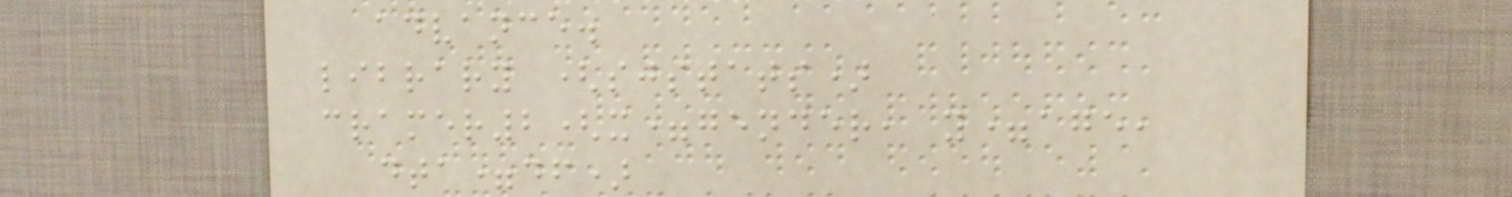advance.
library (sjstats)
cramer2(x=gender, y=age,
dta=df)
